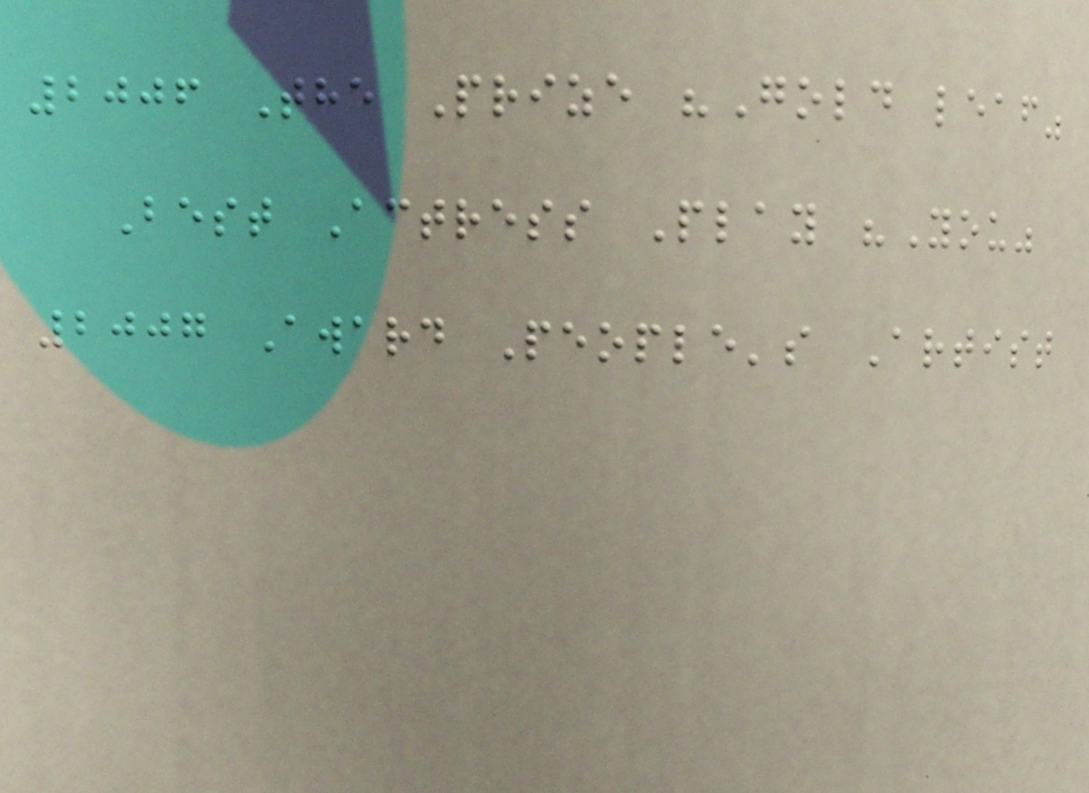2006 The Prize "Gold leaf"
Best Actress Play "You"
2007 Award People's Artist
